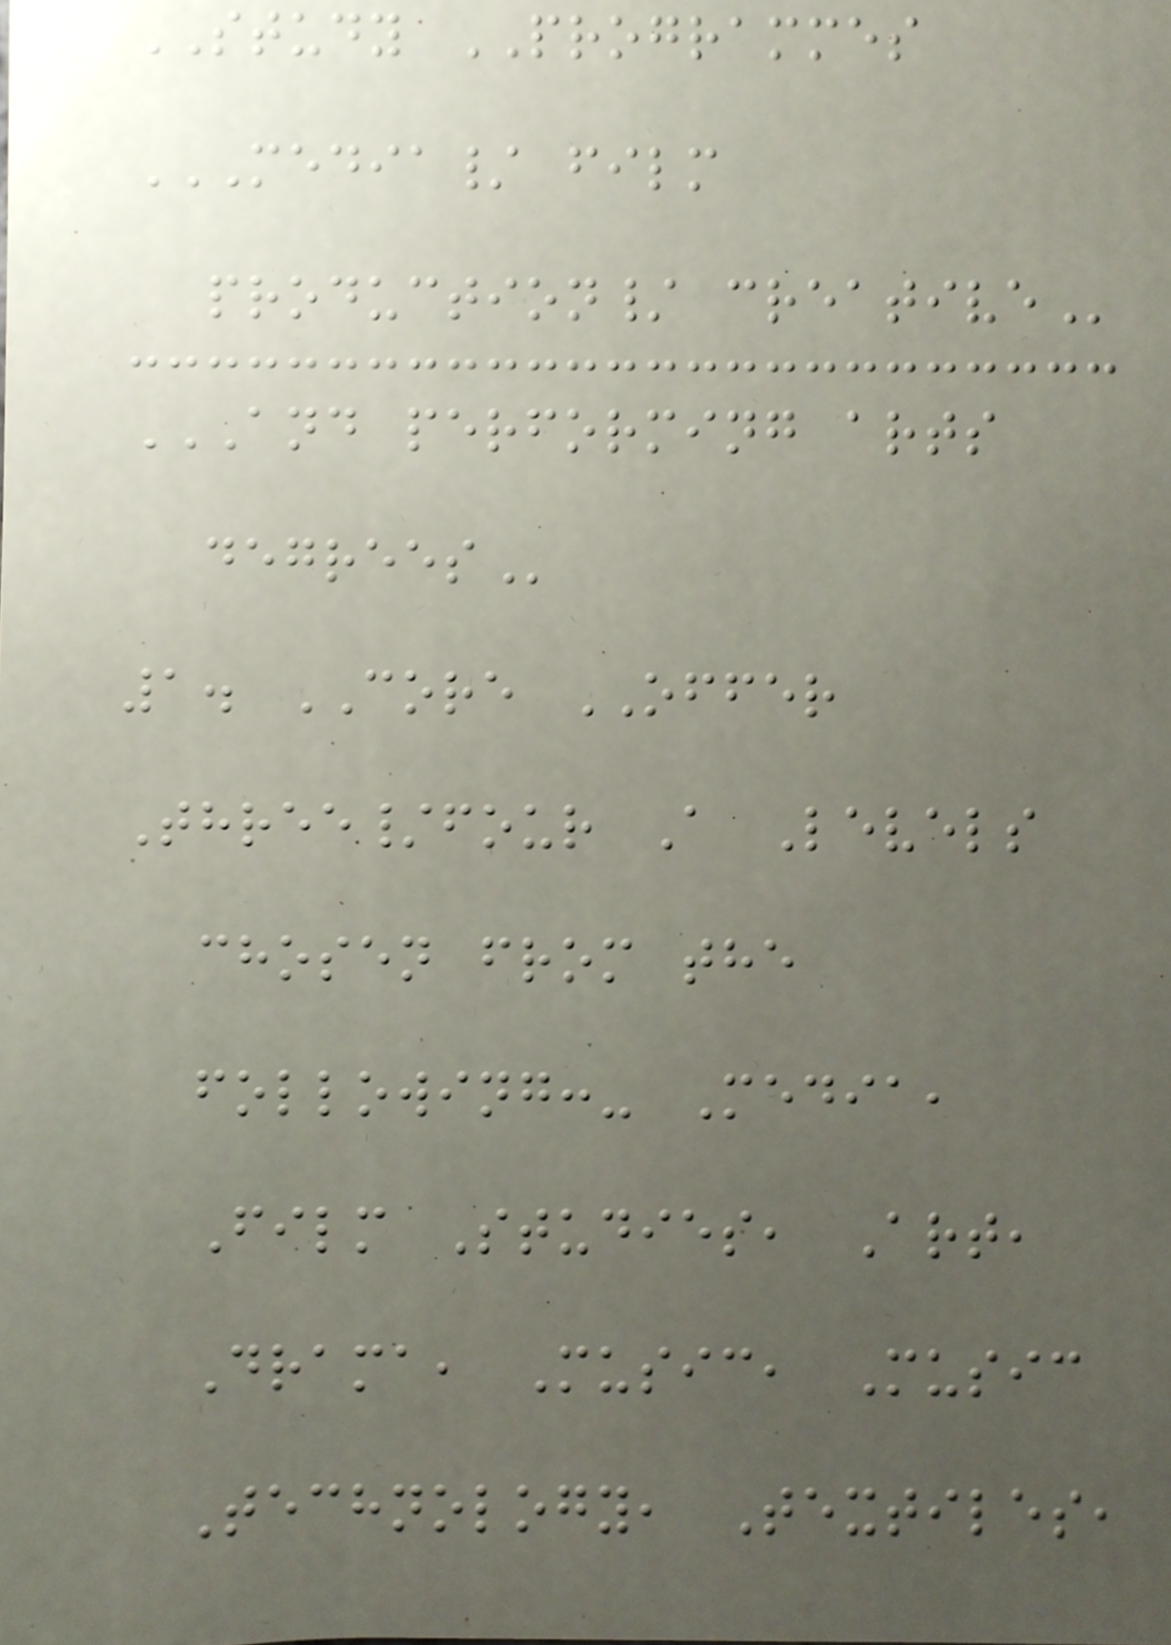STUDY PROGRAMMES
MEDIA/ FILM
PRODUCTION/ CREATIVE
AND PERFORMING ARTS
DEGREES
1. CORE OFFER
Three/four A Levels
chosen from the
following:- Media,
Film Studies, Art,
Drama, Music, Music
Technology, Textiles,
